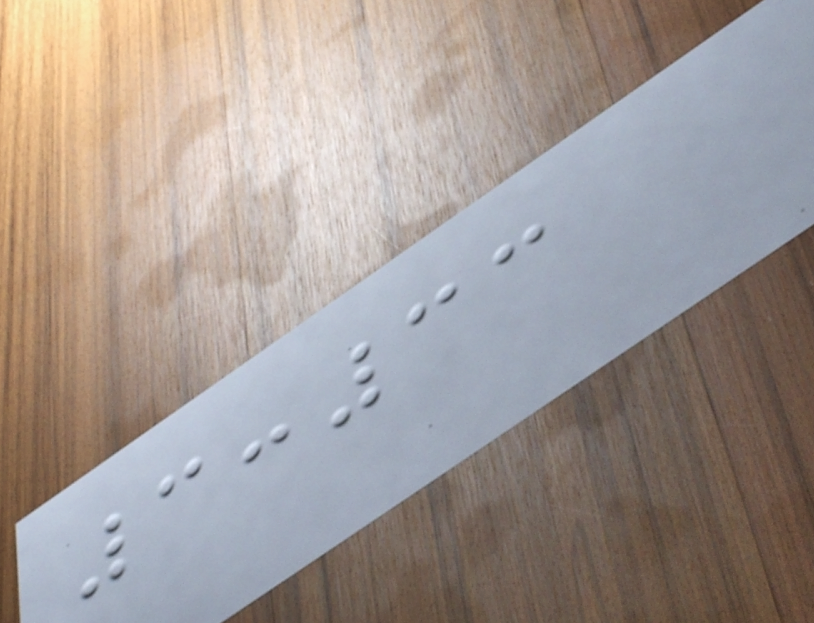3:33
